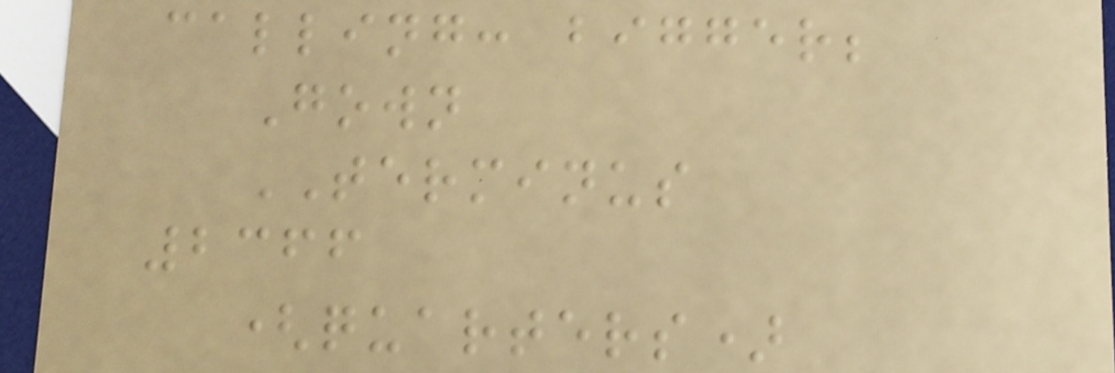calling: bigger;
Gown
TERMINUS
2366
(quarters)
